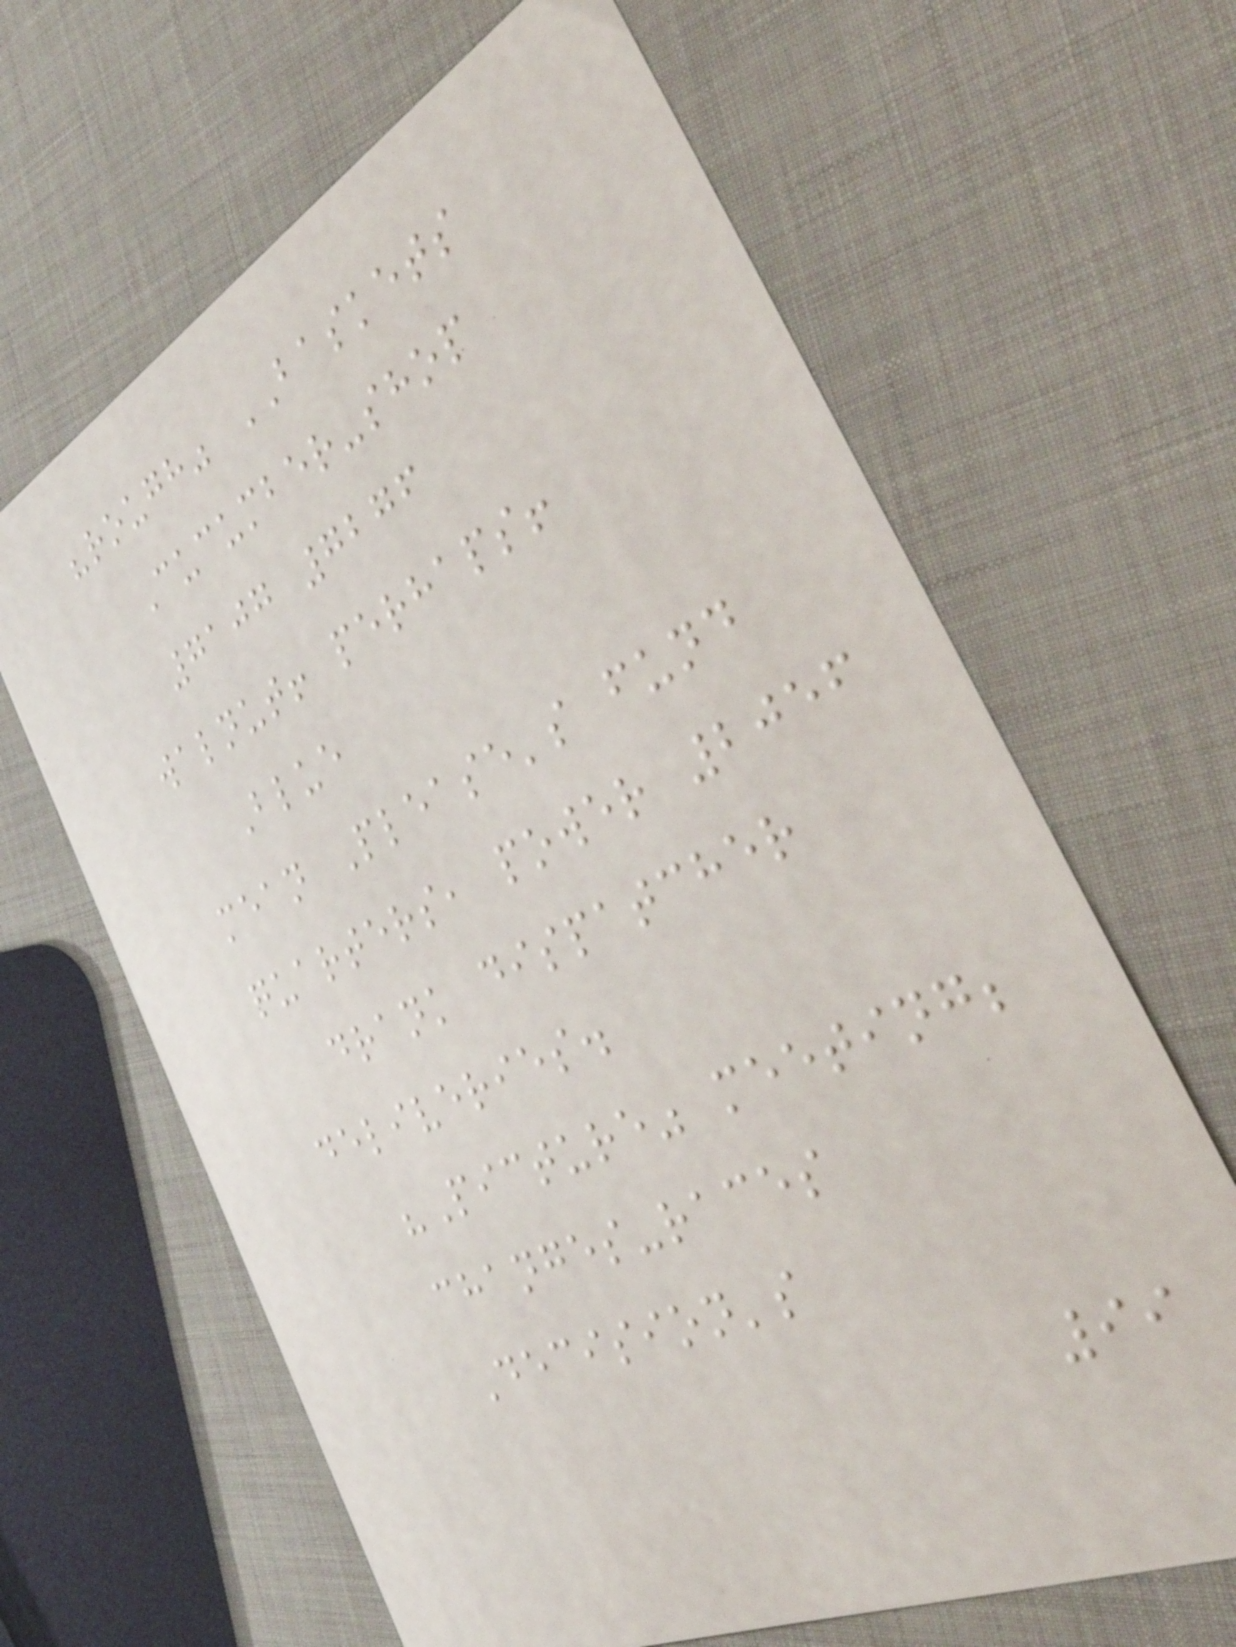"rough" BASKETS
Cucumber-shop
7107 7276
walnut! perhaps!
Blue
mean Please's fund
quarters, power 2056
drank dispatcher
deliveries.
"Picture" meeting;
changes-races
Decision's
99
